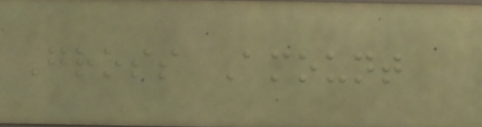Gross Amount
